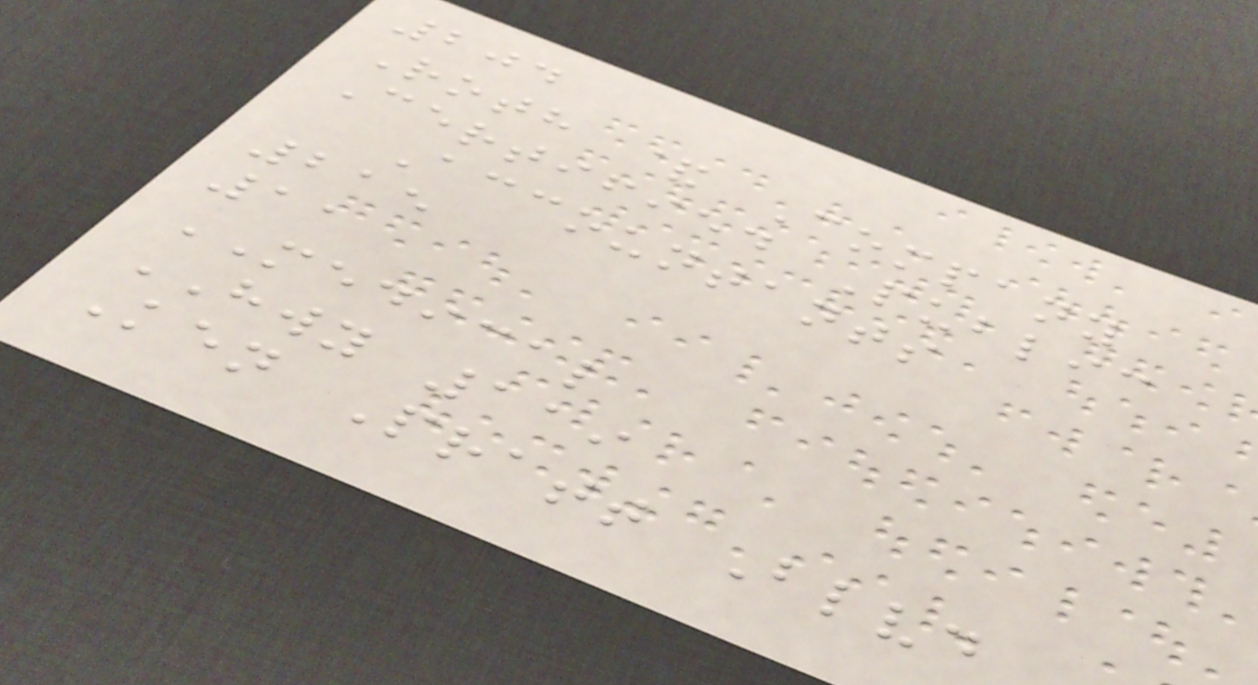204
Roth & Company
Certified Public
Accountants
215
11
MEDICAL
HWY 119
Ken Pratt Blvd
